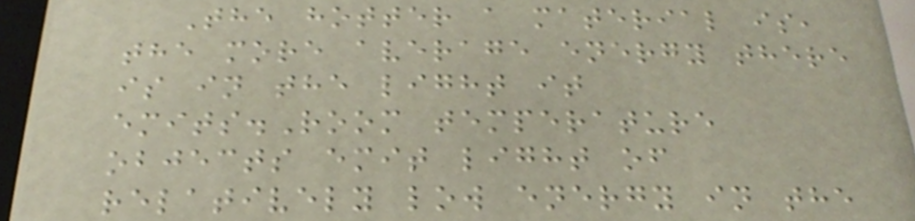The hotter a material is,
the more average energy there
is in the light it
emits.Room temperature
objects emit light of
relatively low energy in the
